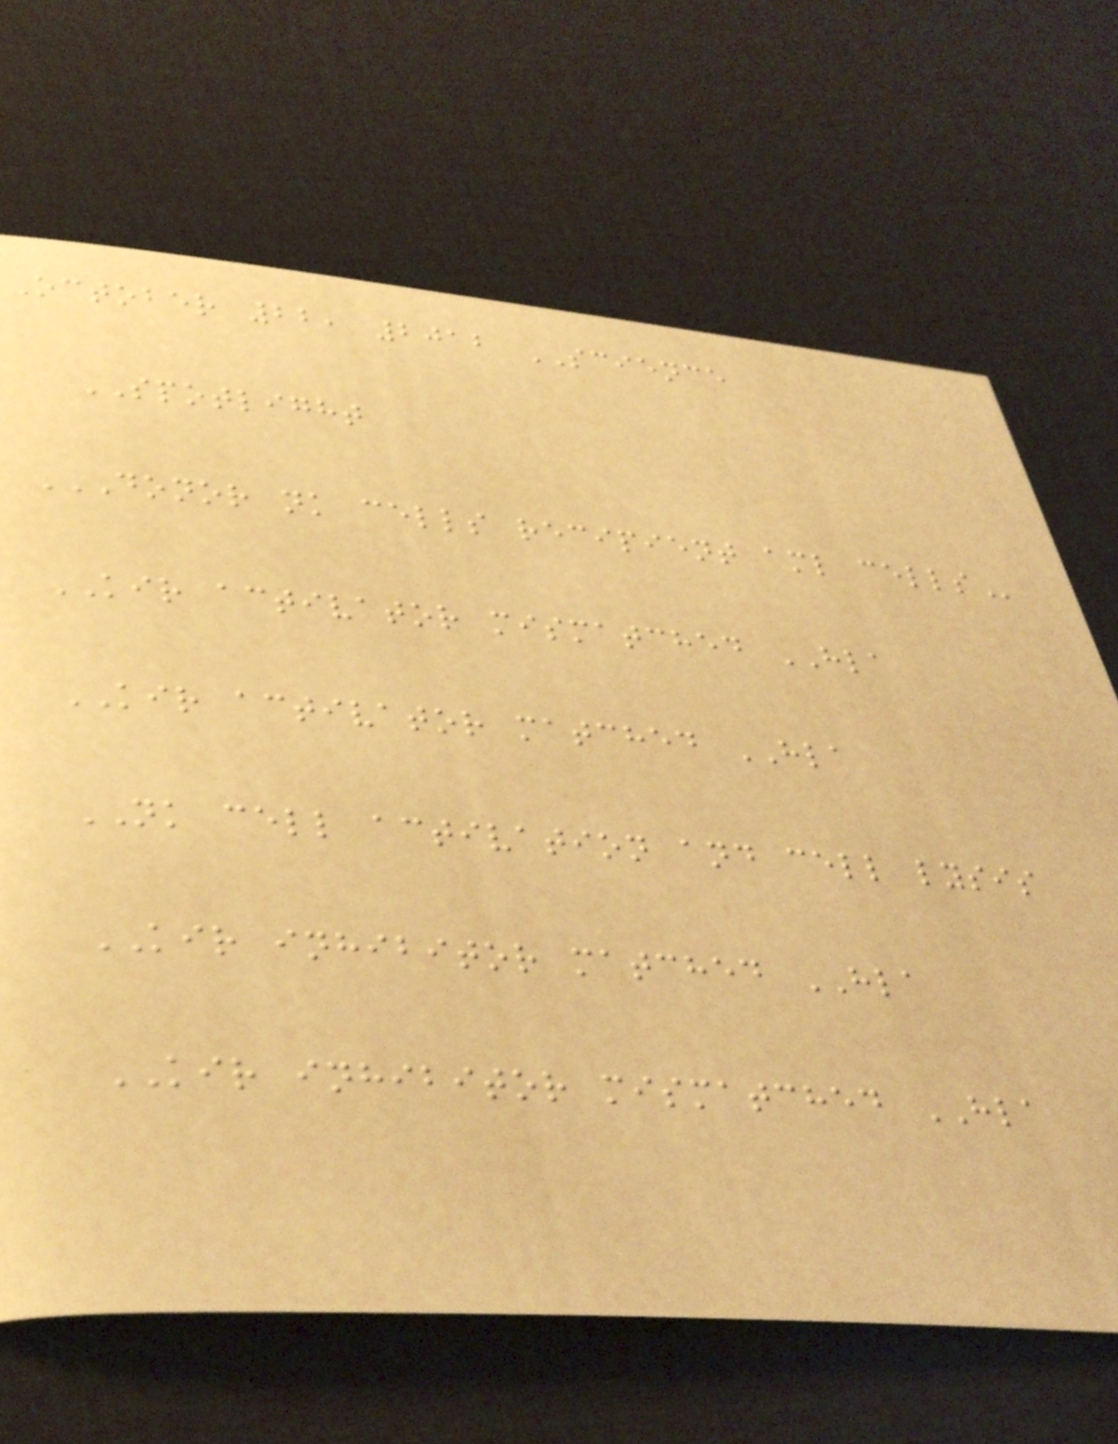October 22, 2012 SCIENCE
SPOTLIGHT
DONOR NK CELLS RECIPIENT AML CELLS
KIR activator mismatched HLA
KIR activator matched HLA
NK cell activation and cell lysis
KIR inhibitor matched HLA
KIR inhibitor mismatched HLA
